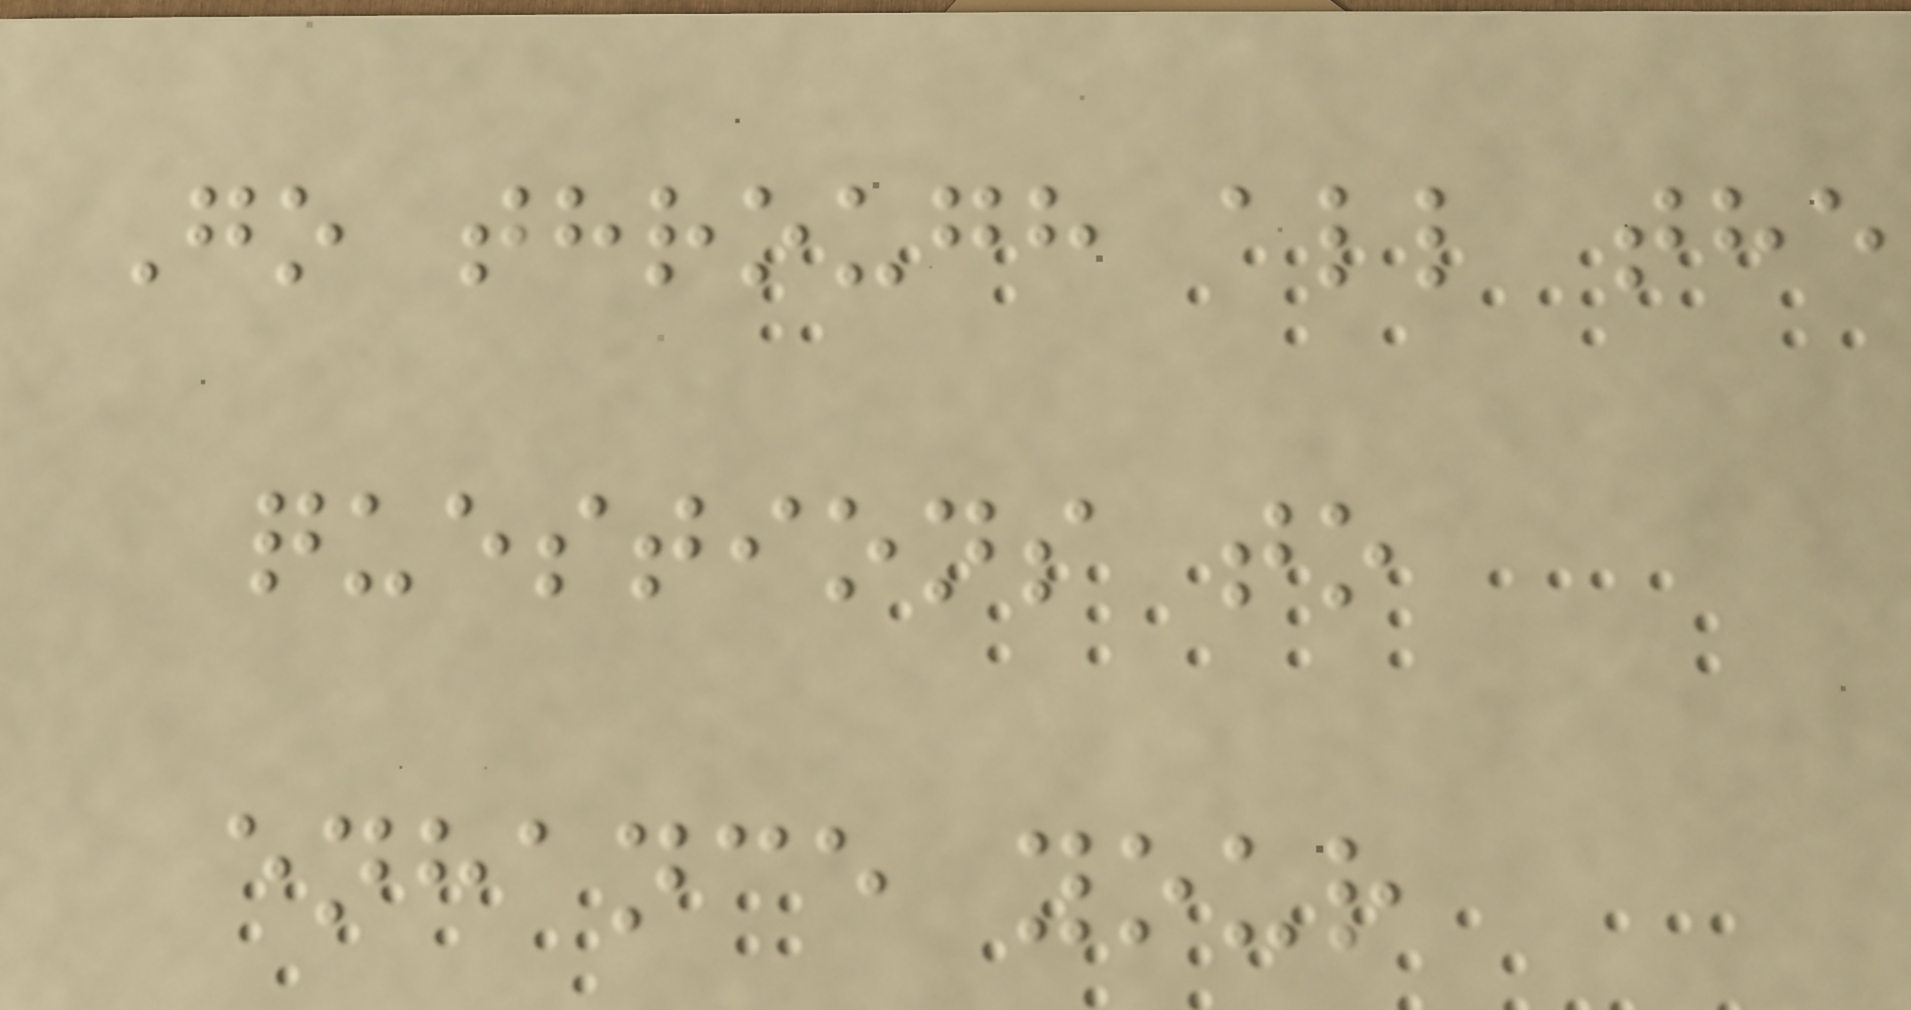Go through all the
questions to
enhance your
